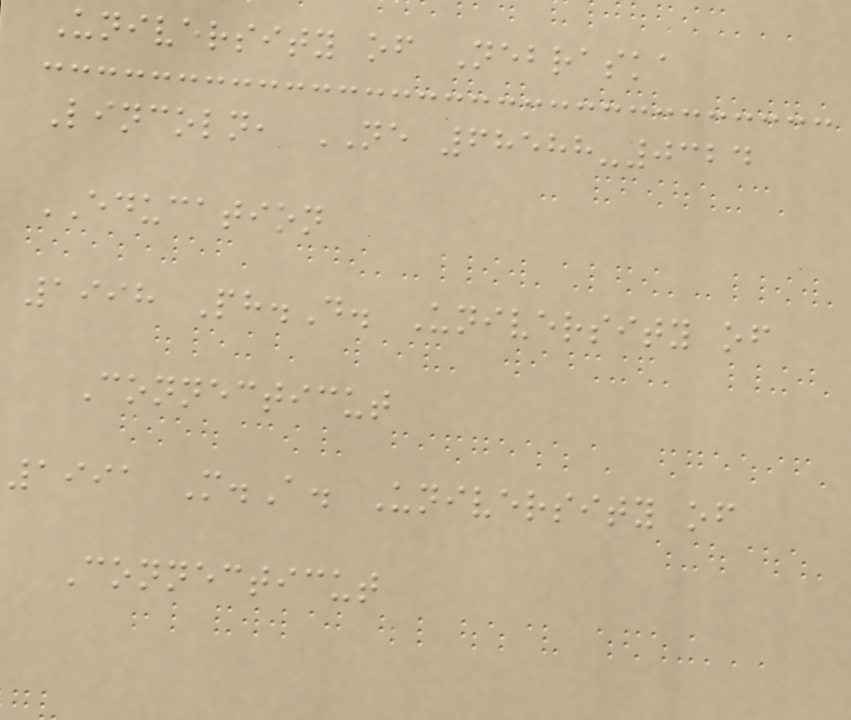University of Nebraska
Lincoln, NE 68588-0324
EDUCATION
1998 Ph.D. University of
Connecticut
1991 M.A. University of
Connecticut
